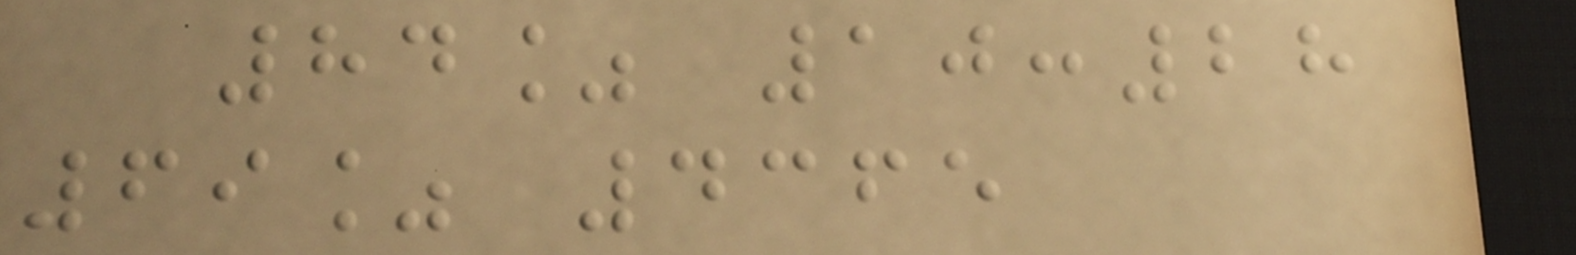84% 10:28
69% 4365
